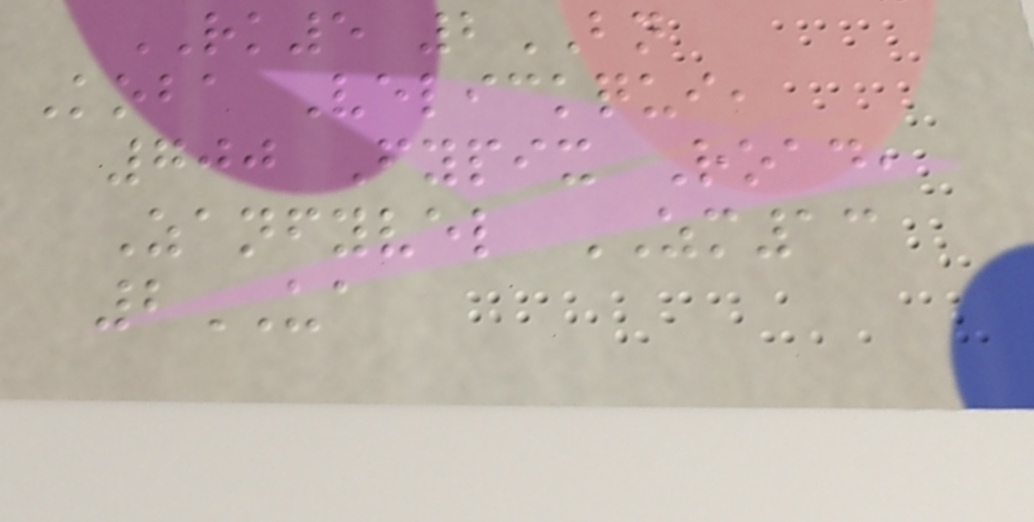RK5 2BN
Koba Velickqui,
700 Fypix Road,
Zanfyvel ZM13
2UA
